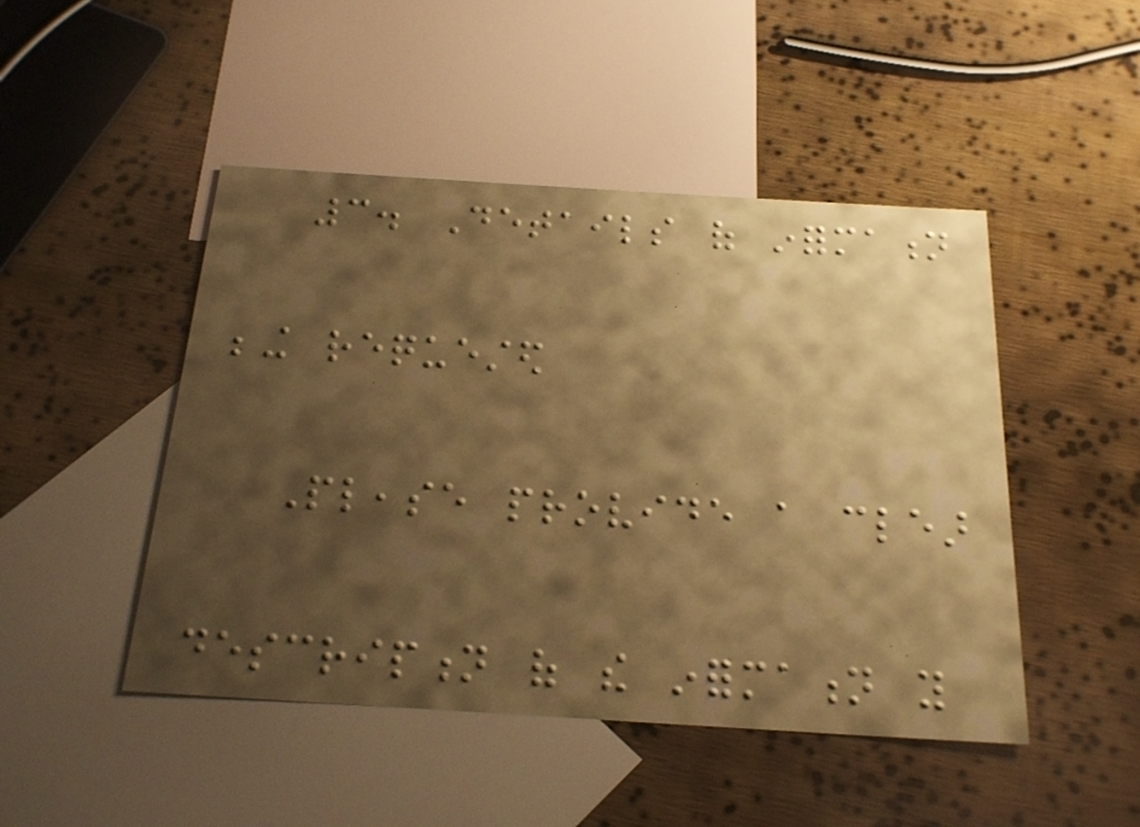3. Details of information
being requested
Please provide a clear
description of the information you
